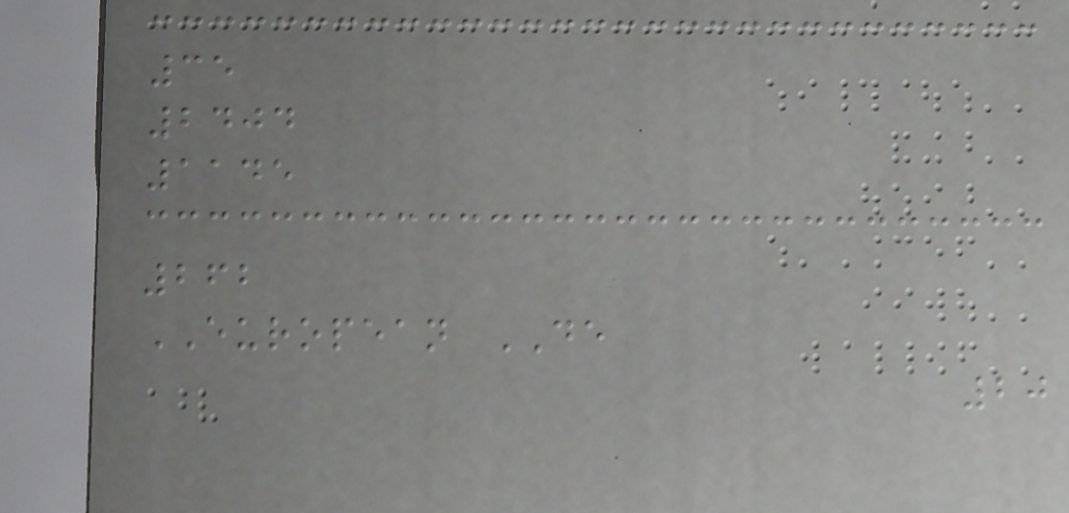35
2404
1145
262
EUROPEAN DE
20
